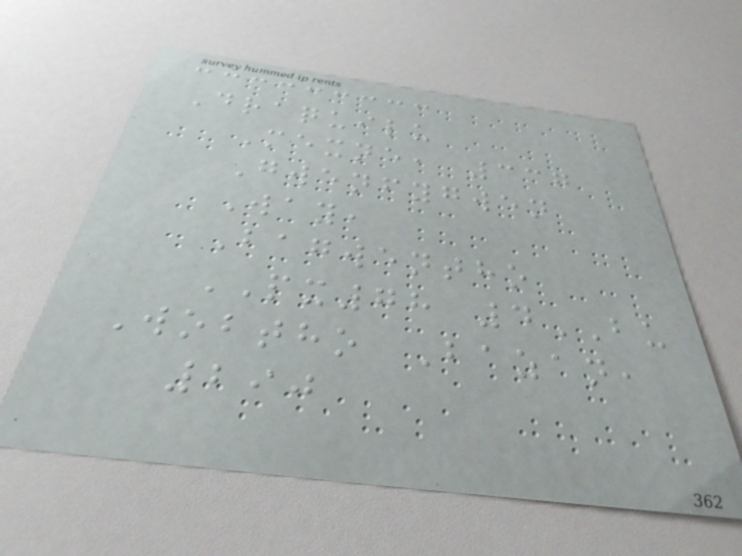Draquilu
Mexne, 337
Gwenfygwen
Way,
Bagwentho
PX78 4BU
Wobtho Bazan,
290
